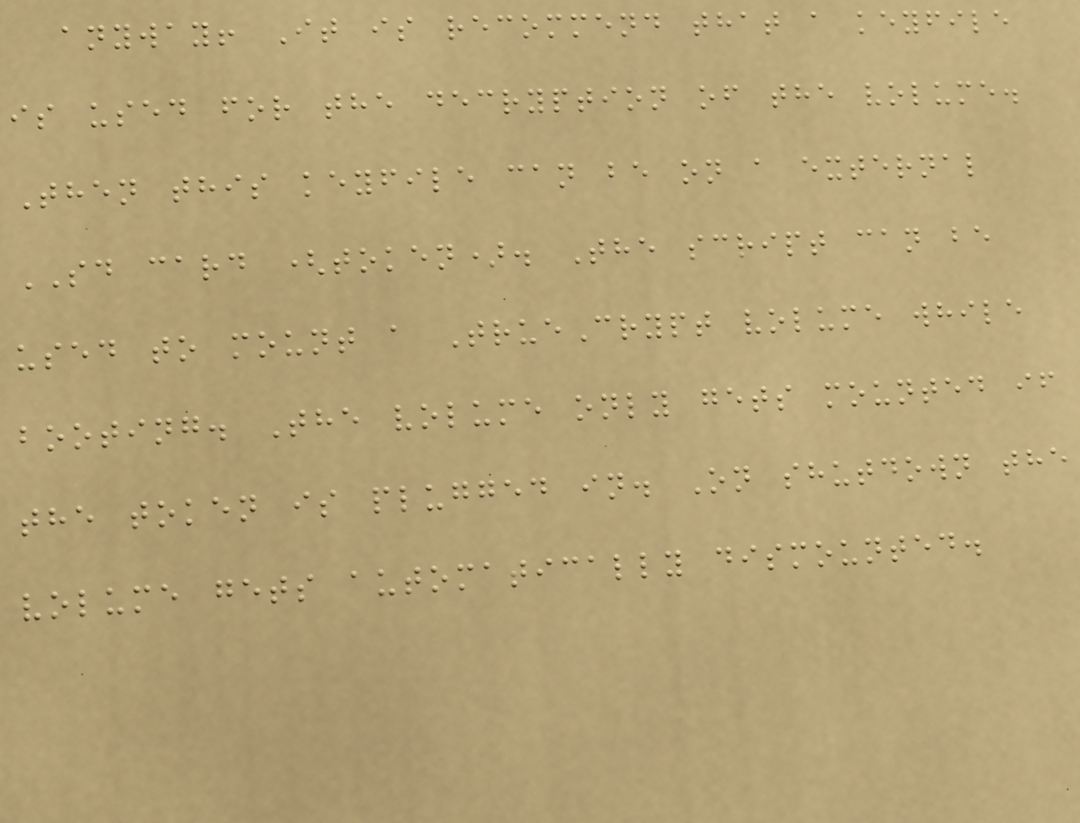anyway! It is recommend that a keyfile
is used for the decryption of the volume.
Then this keyfile can be on a external
SD card (token). The script can be
used to mount a TrueCrypt volume while
booting. The volume only gets mounted if
the token is plugged in. On shutdown the
volume gets automatically dismounted.
